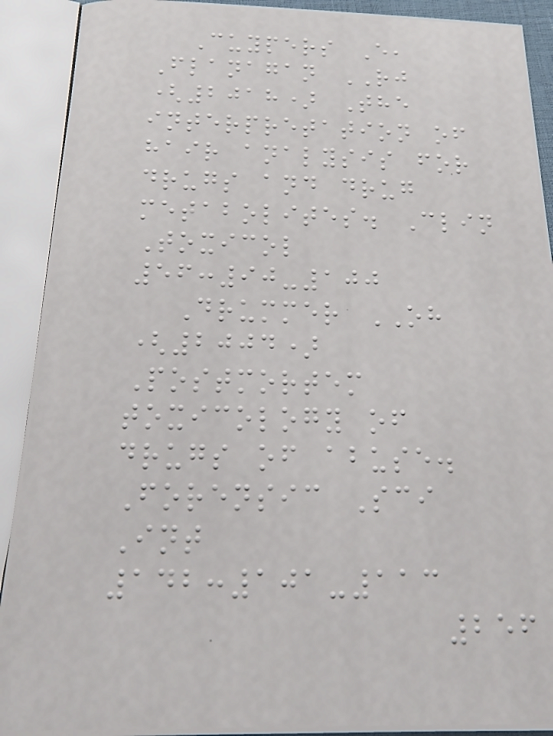Cuypers E,
Flanagan RJ
(2018) The
interpretation of
hair analysis for
drugs and drug
metabolites. Clin
Toxicol
56:90-100
Drummer OH
(2004)
Postmortem
toxicology of
drugs of abuse.
Forensic Sci
Int
142:101-113
256
